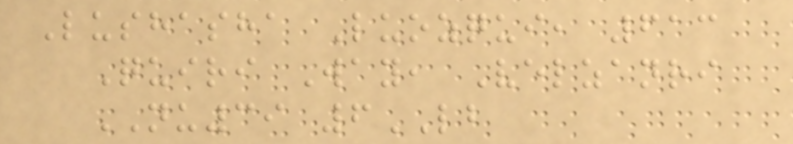Lushasha Luozqui, 613
Quiri Way, Velzanri
NU39 6LB
